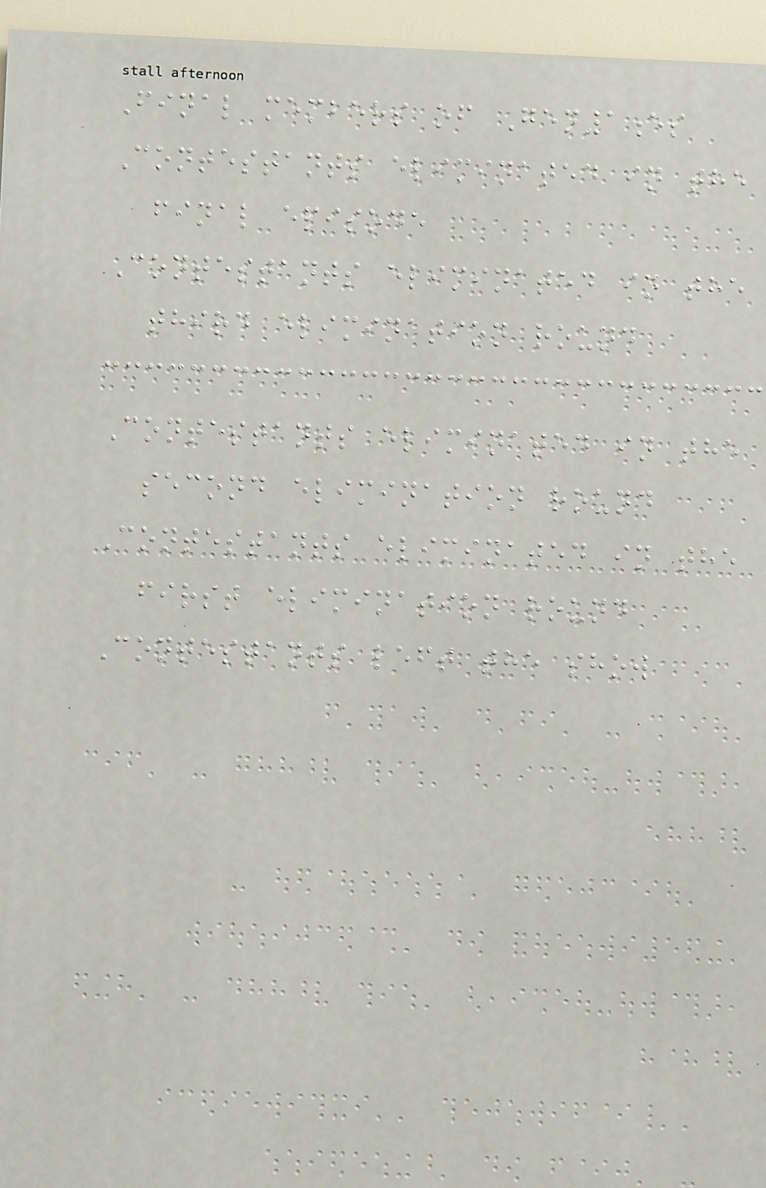Final members of Gen1es
Contestants eliminated in the
final episode
Contestants eliminated in the
third elimination round
Contestants eliminated in the
second elimination round
Contestants eliminated in the
first elimination round
Contestants left the show
